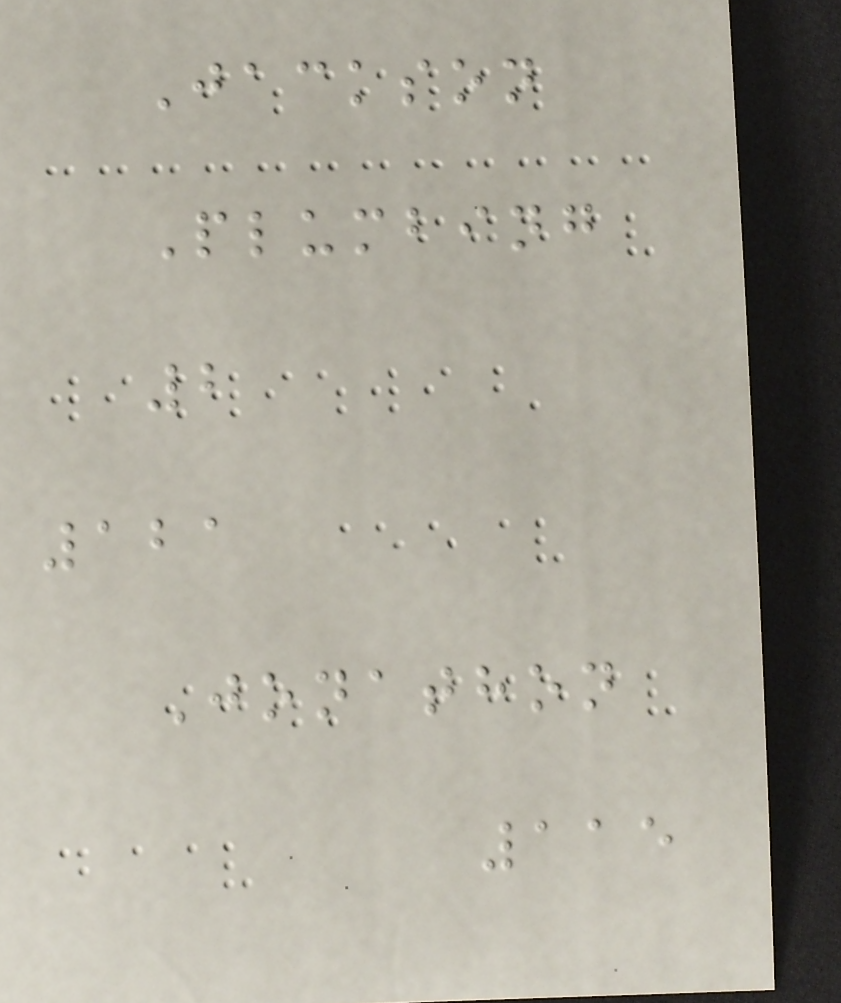Jackson
Plumbing
2
121
Jonathon
115
